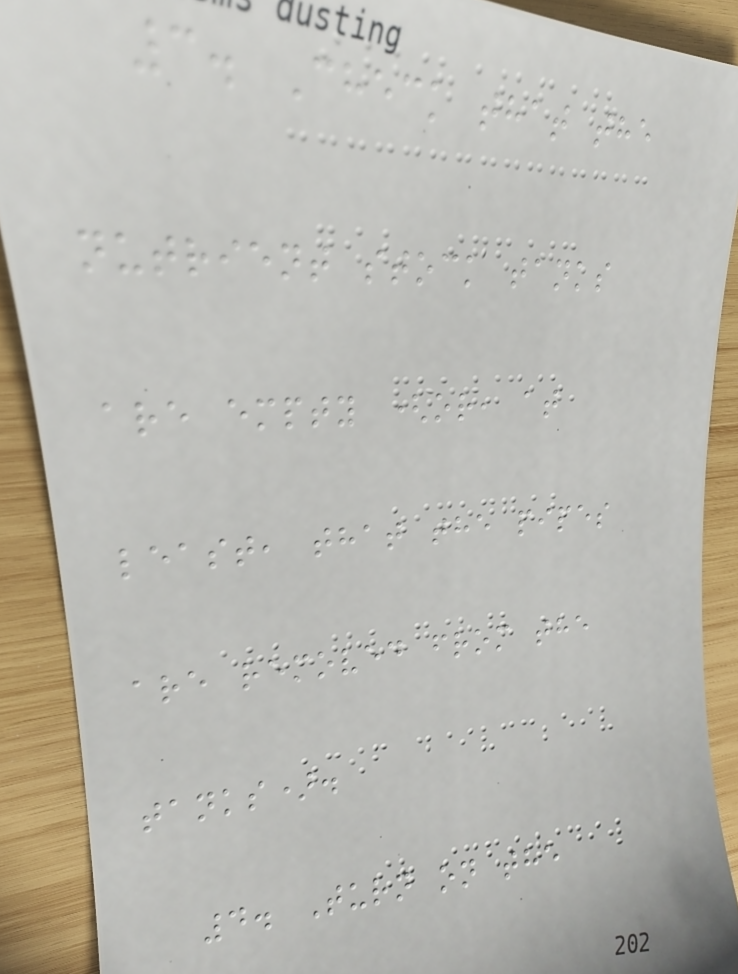3. Check that the
nutrient stock tanks
are empty (or, at
least, that the pipes
are removed from the
tanks).
4. Turn on the
